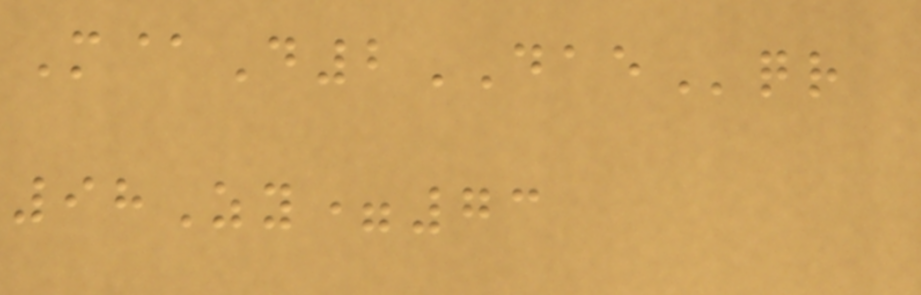M@D2DAEqr
98Zy=73
